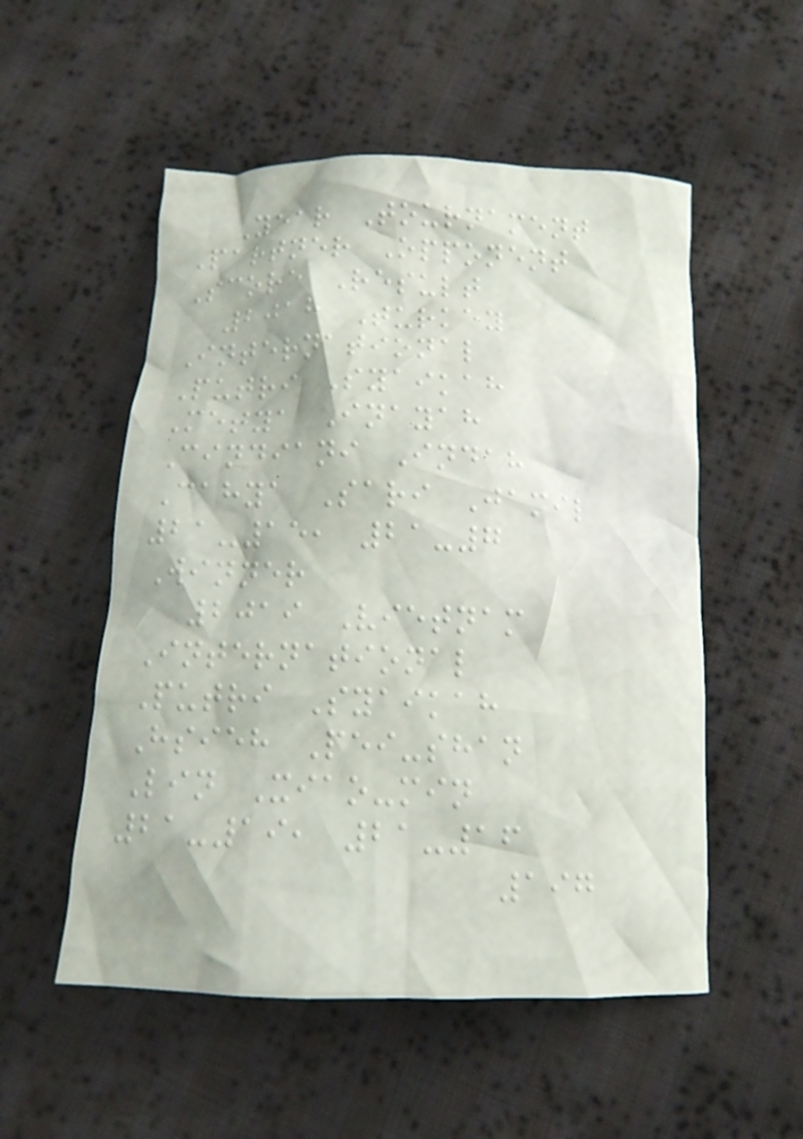Year Tournament
Partner Opponent
Score Result
2018 Turkey
International
Putri Syaikah
Metya Inayah
Cindiani Indah
Cahya Sari Jamil
21-15, 21-7
Winner
2019 Vietnam
International
Putri Syaikah
Hsieh Pei-shan
Lin Xiao-min
21-19, 21-16
197
